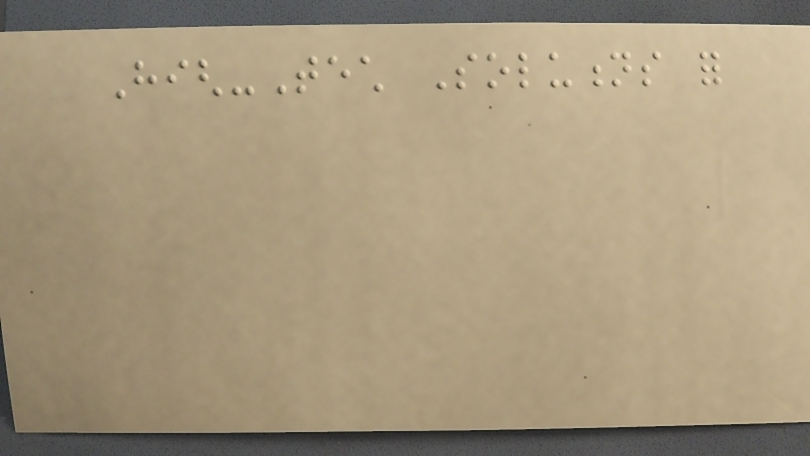High-Tech Solutions for
